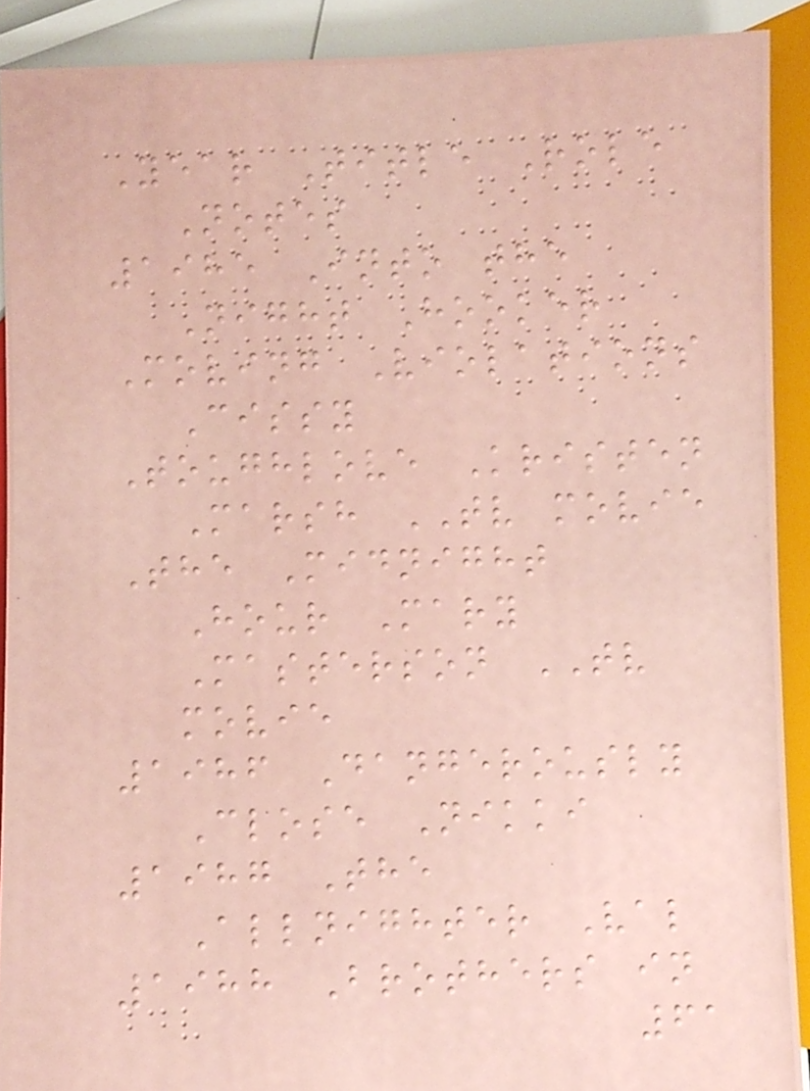Year Title Role
Notes
1985 Into the
Night Hooker
Moving Violations
Cissy
Toughlove Kristen
Marsh TV movie
The Midnight
Hour Mary
Masterson TV
movie
1986 Dangerously
Close Nikki
1987 The
Allnighter Val
1988 Brothers in
61
